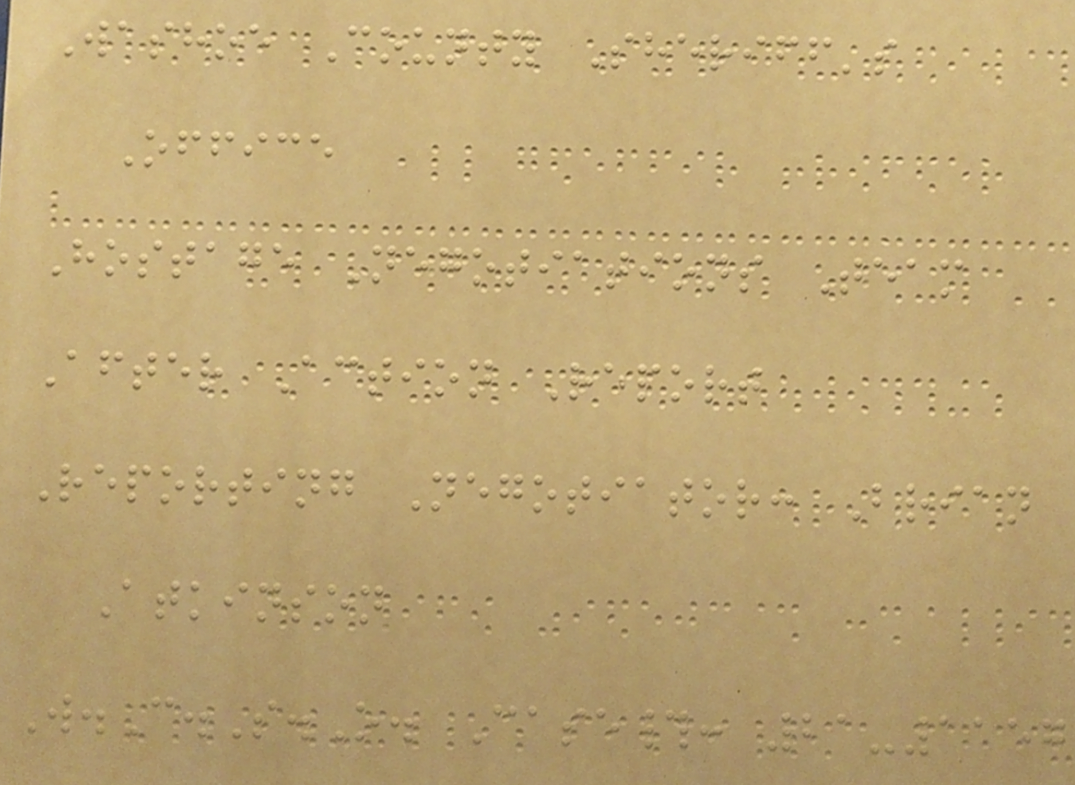Washoe County Sheriff's
Office
Hostage Negotiations Team
After Action Report
Reporting Negotiator: Brian
Atkinson
W.C.S.O. Case#: 21-1157
